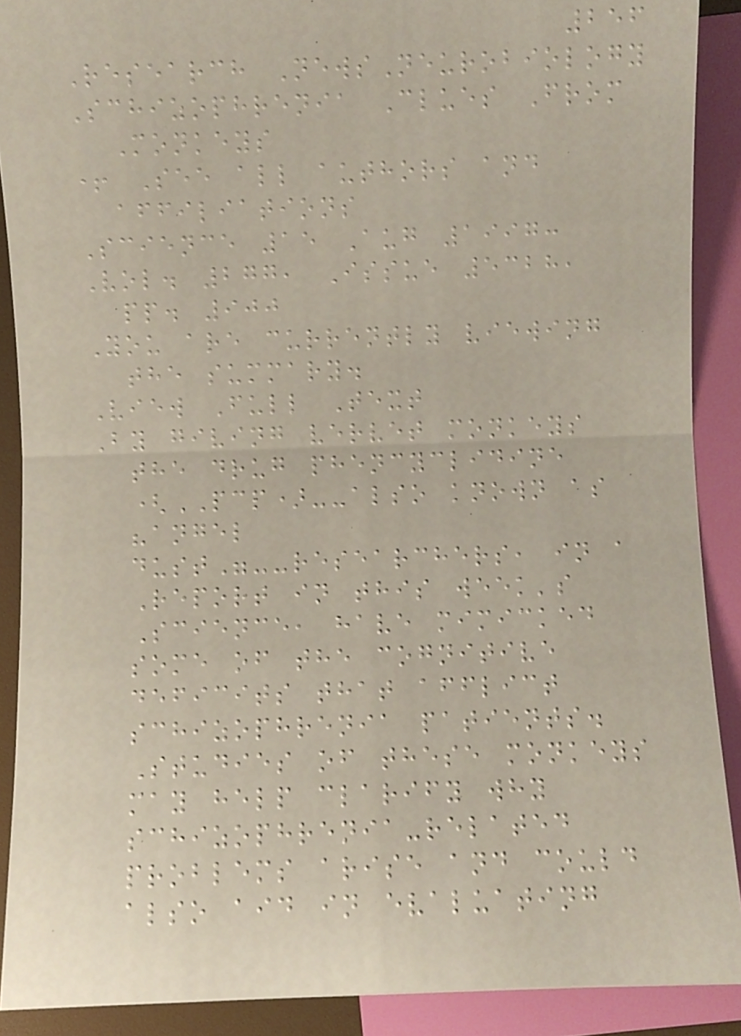256
Research NewsNeurobiology
Schizophrenia Clues From
Monkeys
+ See all authors and
affiliations
Science 15 Aug 1997:
Vol. 277, Issue 5328,
pp. 900
You are currently viewing
the summary.
View Full Text
By giving vervet monkeys
the drug phencyclidine
(PCP)--also known as
"angel
dust"--researchers, in a
Report in this week's
Science, have mimicked
some of the cognitive
deficits that afflict
schizophrenia patients.
Studies of these monkeys
may help clarify why
schizophrenia-related
problems arise and could
also aid in evaluating
